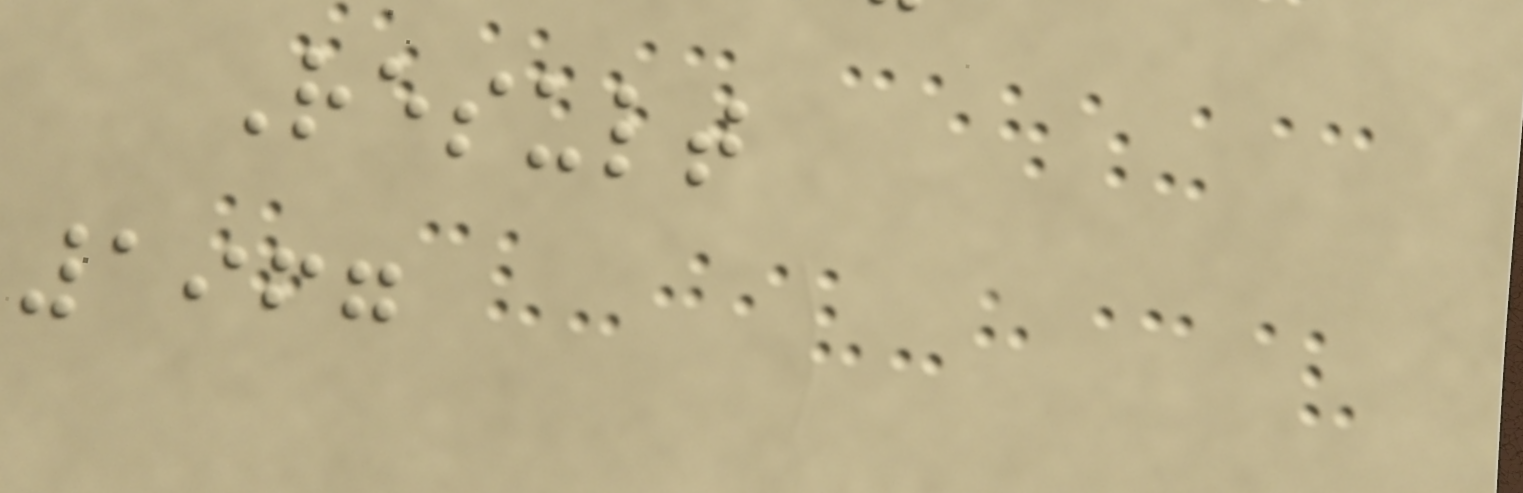Result
1967
